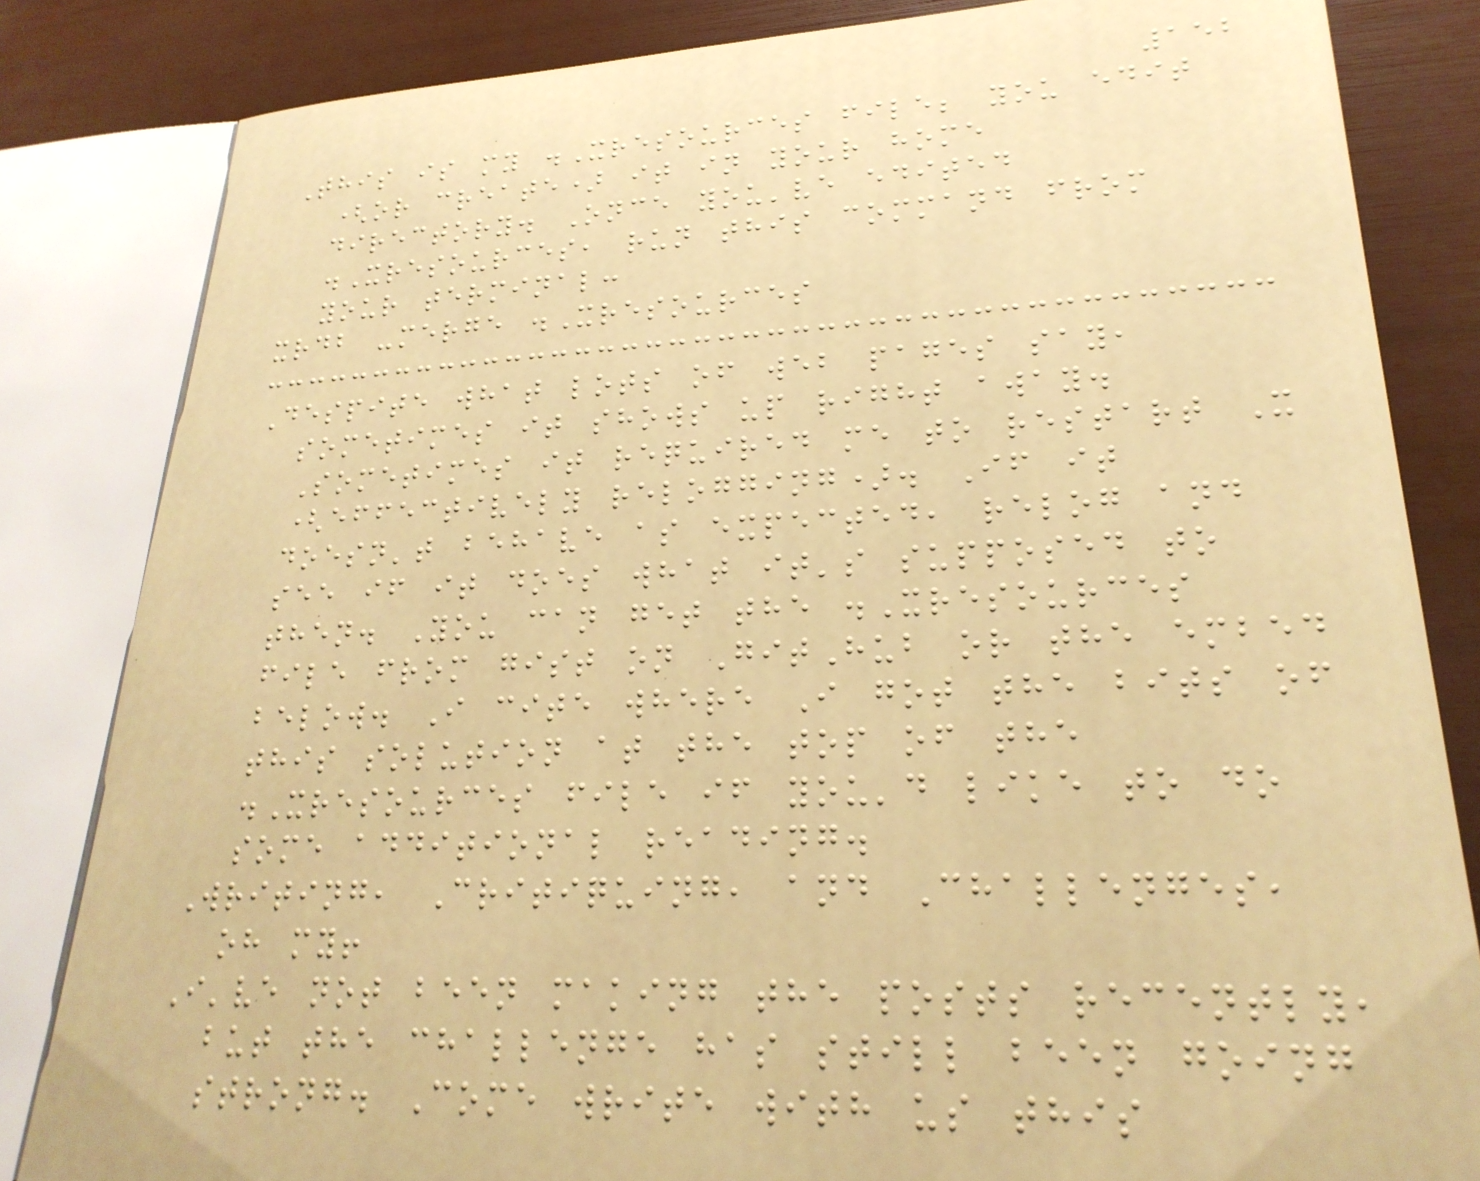152
This is my .Xresources file; you edit
(or create) it in your home
directory. Once you've edited
.Xresources, run this command from
your terminal:
xrdb -merge .Xresources
Despite what lots of web pages say,
sometimes it shows up right away.
Sometimes it required me to restart X
(effectively relogging). If it
doesn't behave as expected, relog and
see if it does what it's supposed to
then. You can get the .Xresources
file from gist on GitHub or the embed
below. I cite where I got the bits of
this solution at the top of the
.Xresources file if you'd like to do
some additional reading.
Writing, Critiquing, and Challenges,
oh my!
I've not been making the posts recently,
but the challenge has still been going
strong. Come write with us this
